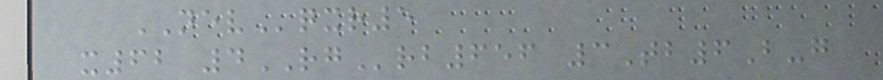NEVqxr5
x62 4RGrb656 3Tb6B-g
